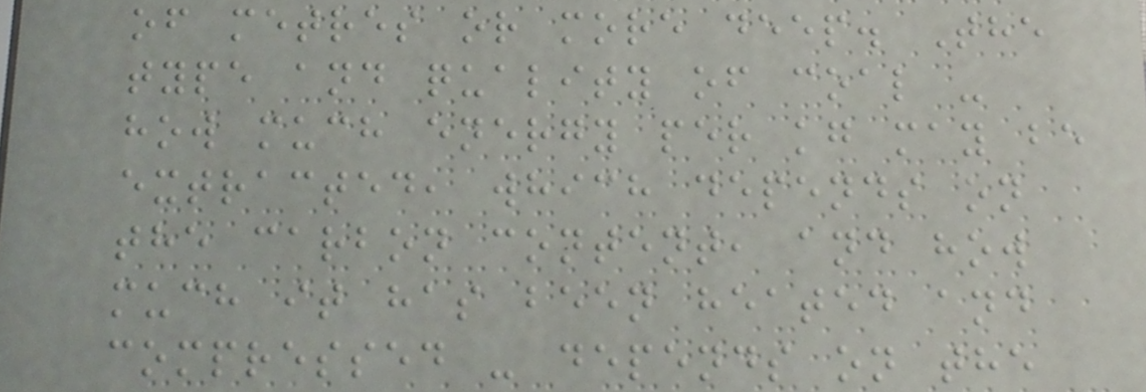of metres or more deep. The
type and quality of coal -
how much energy per kg may be
extracted, which depends on
the carbon content, and how
much it has been heated and
compressed - depends on the
